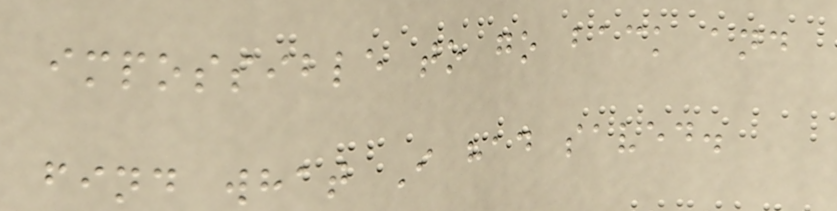impossible to go back and
find what I had saved.
